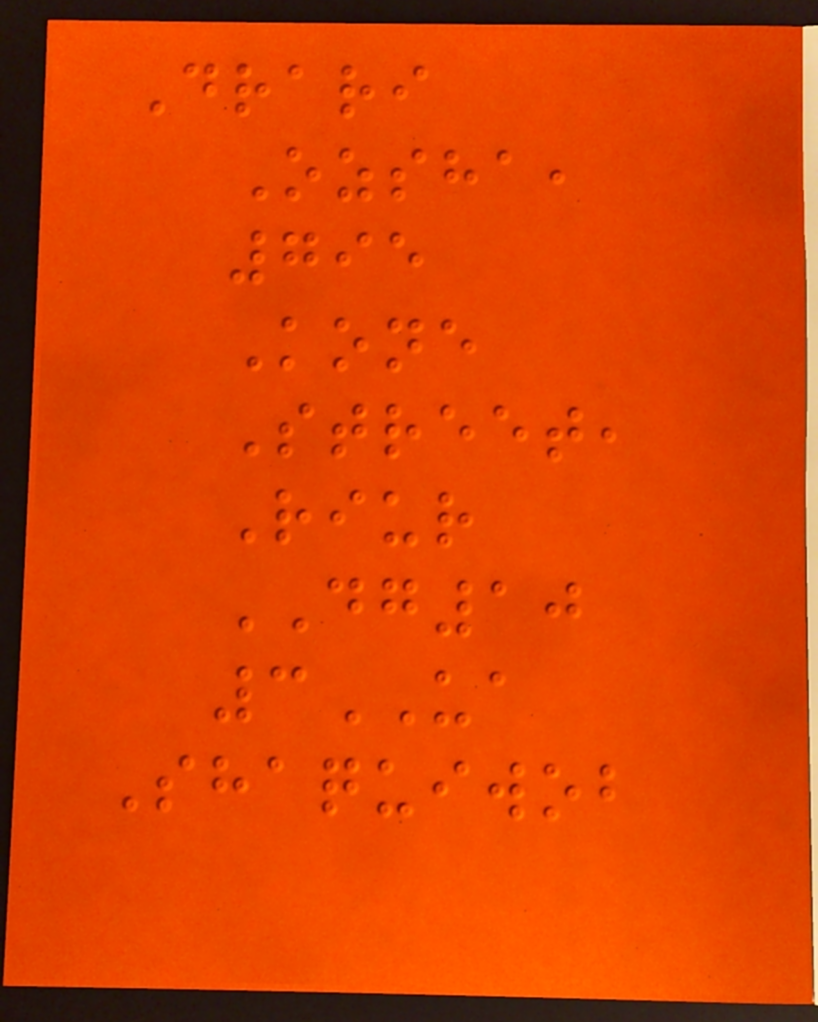Drari
Ozsha,
795
Kone
Street,
Riur
DG10
3UA
Shaquiwob
